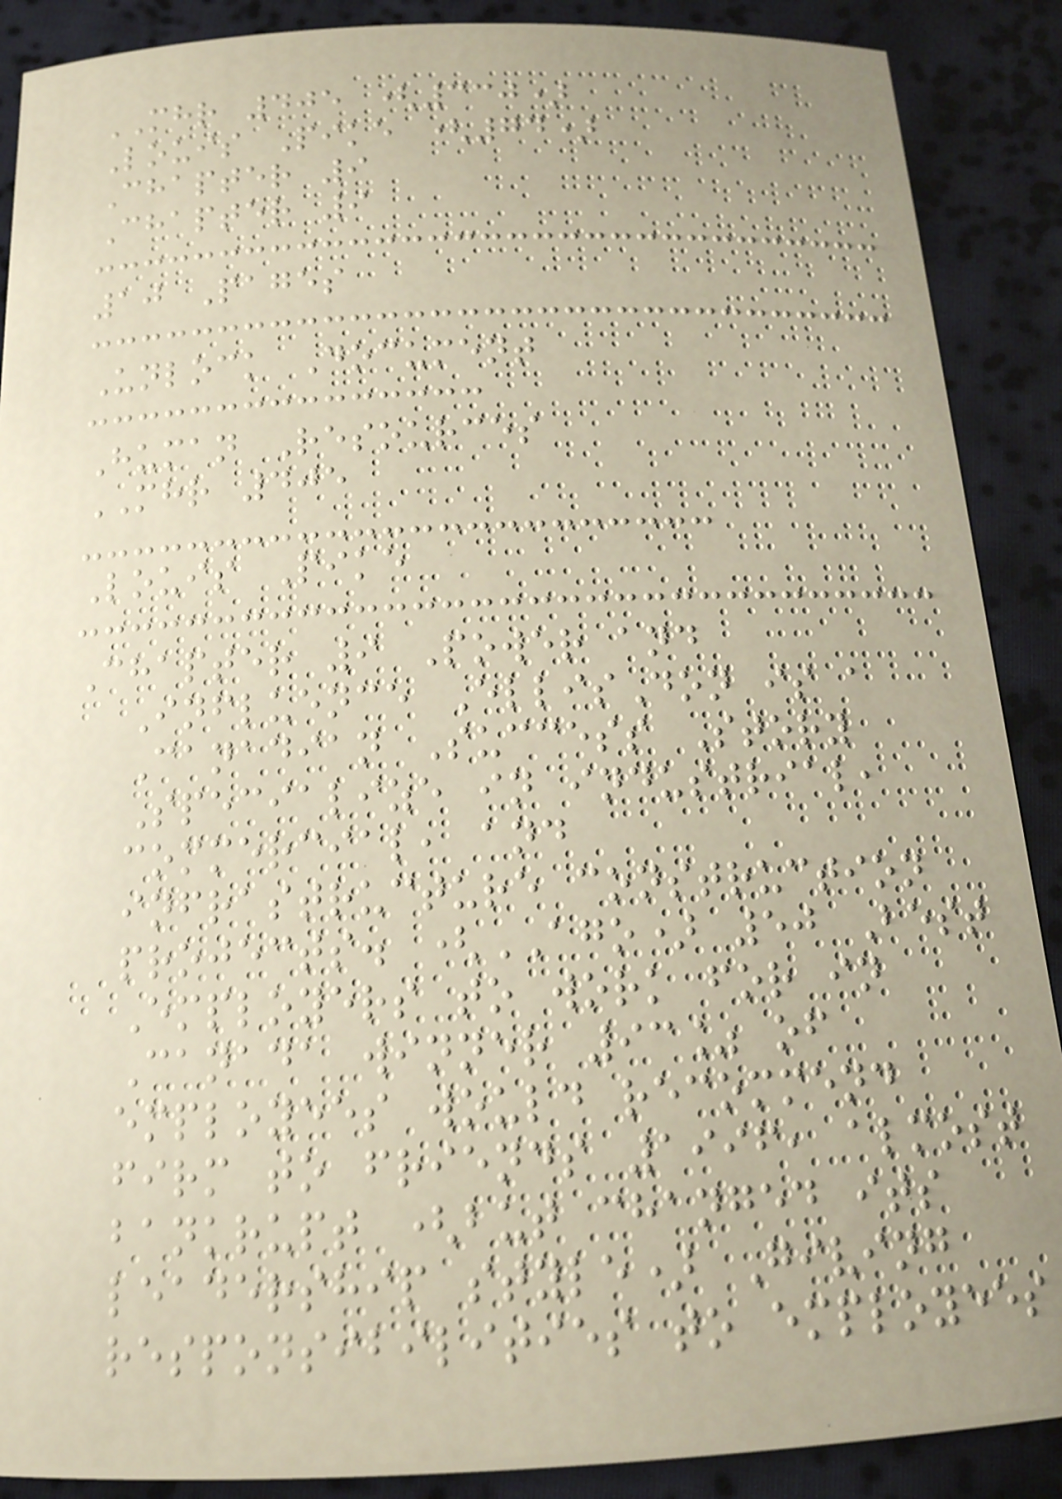MHR 405 (330)
Louis Pike (74)
Chapter 9
Chapter 9
10 Pages
Unlock Document
Human Resources
MHR 405
Louis Pike
Chapter 9 Power and
Influence EllisDon is a
Canadian Success Story
Specialize in industrial,
commercial, and
infrastructure construction
projects. (AGO) 50 Best
Employers to work for in
Canada winner 93% of
employees would recommend
firm to friends 1996, almost
bankrupt (but changed its
leadership style) Giving
responsibilities to employees
